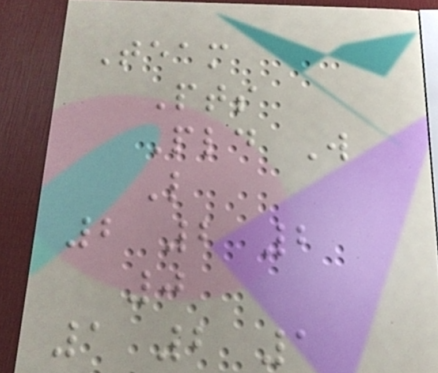Team
Pts
Pld W
L
2 2 2
0
1 2 1
